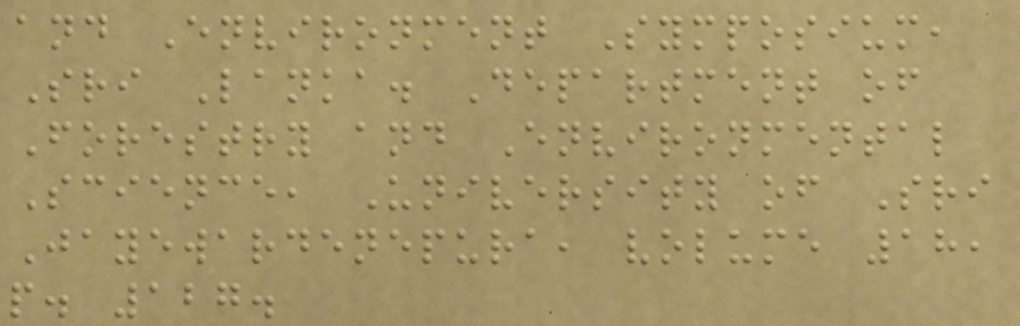and Environment Symposium,
Sri Lanka. Department of
Forestry and Environmental
Science, University of Sri
Jayewardenepura, volume 18,
p. 127.
